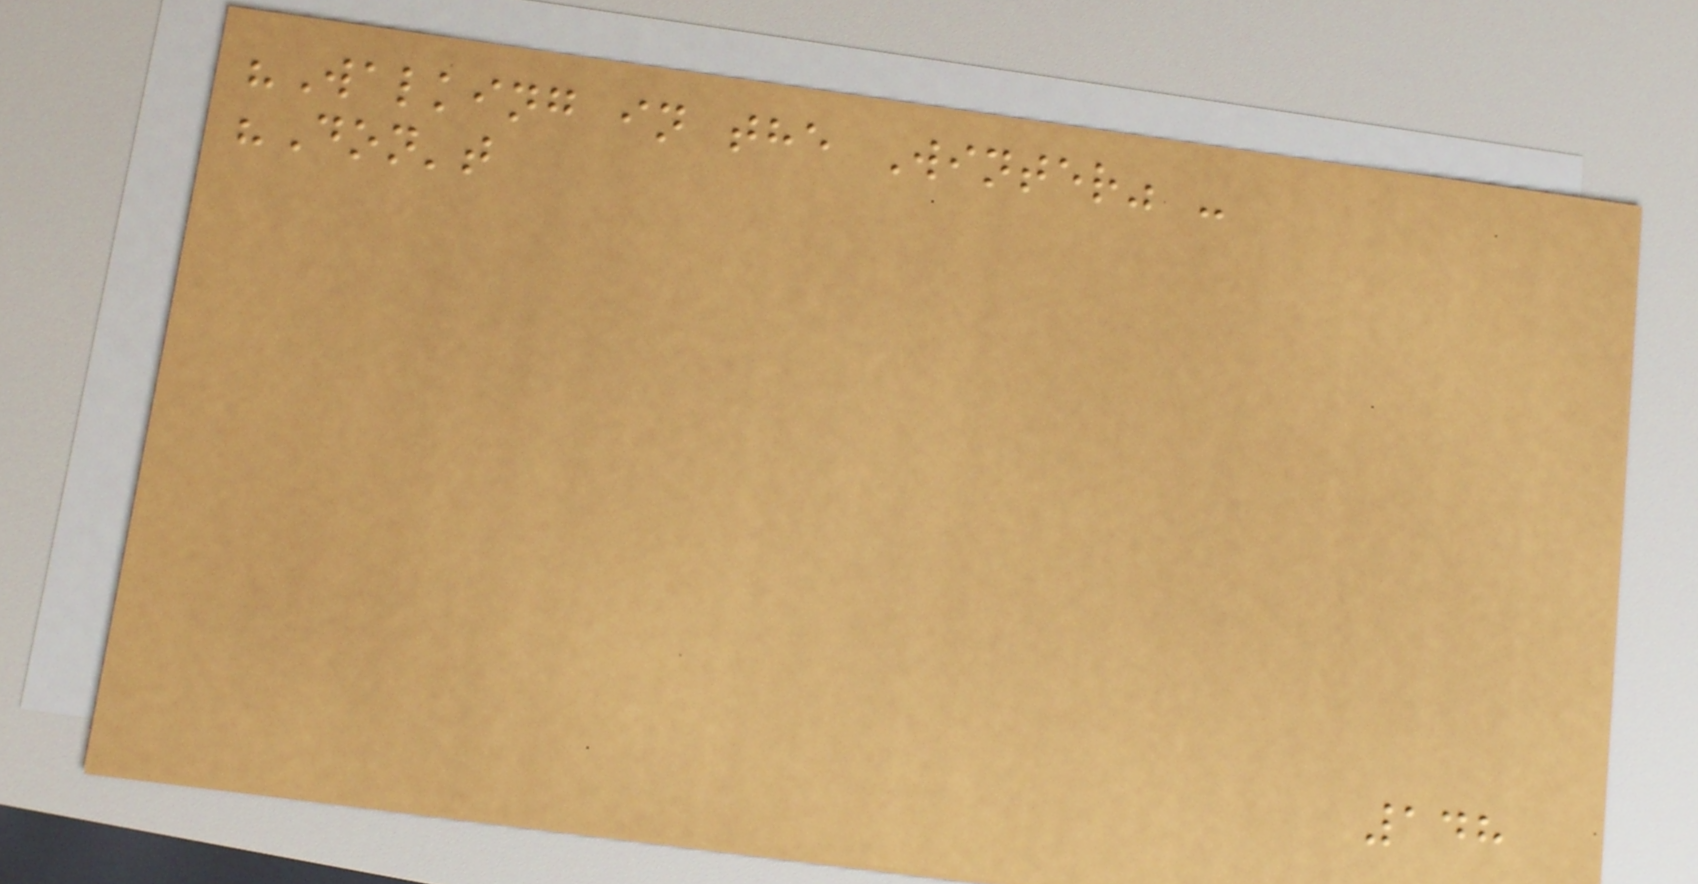"Walking in the Winter" -
"Don't
148
